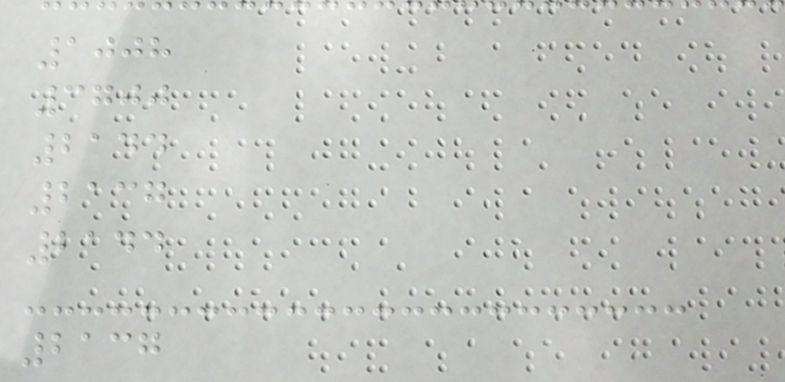1008
3700
2144
2137
2144
2137
